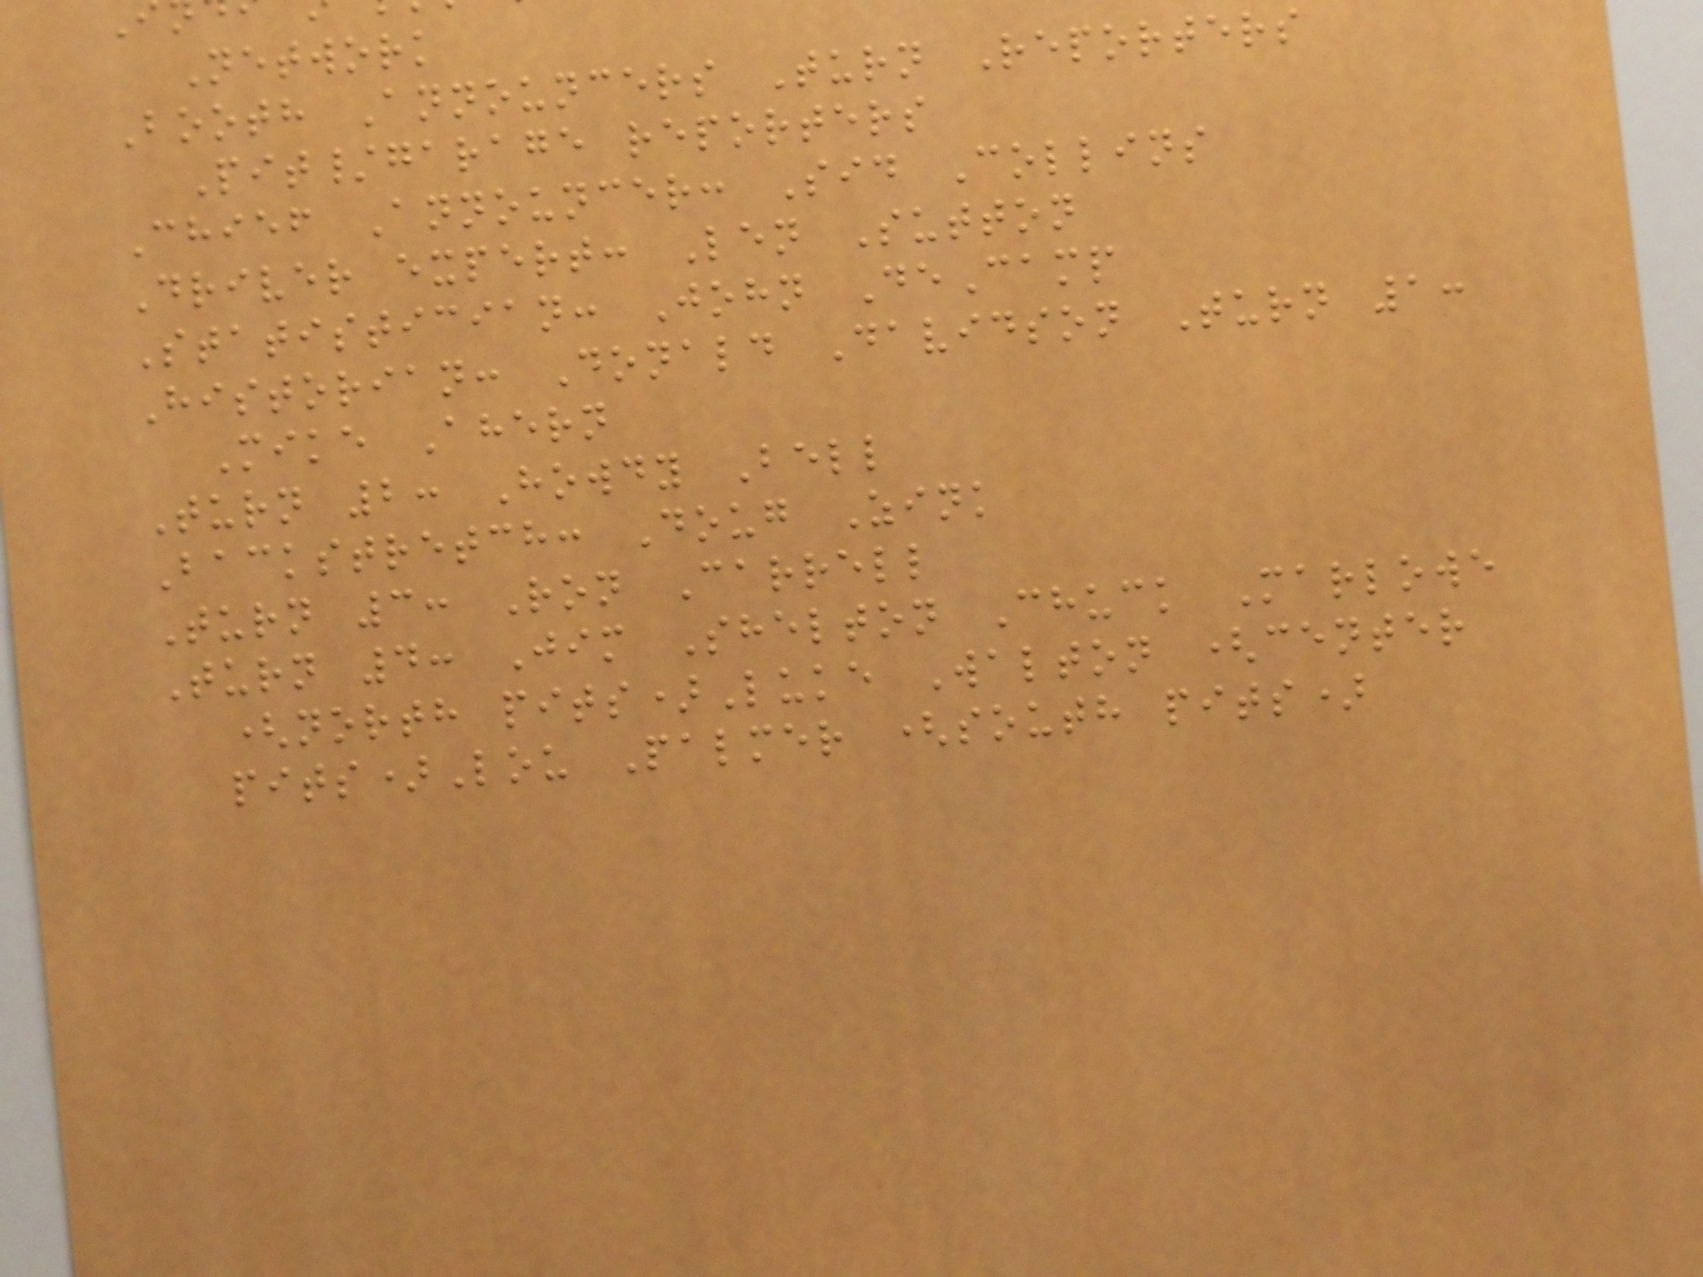Network
Booth Announcers Turn Reporters
Pit/garage reporters
Chief Announcer: Sid Collins
Driver expert: Len Sutton
Statistician: John DeCamp
Historian: Donald Davidson Turn 1:
Mike Ahern
Turn 2: Howdy Bell
Backstretch: Doug Zink
Turn 3: Ron Carrell
Turn 4: Jim Shelton Chuck Marlowe
(north pits)Luke Walton (center
pits)Lou Palmer (south pits)
